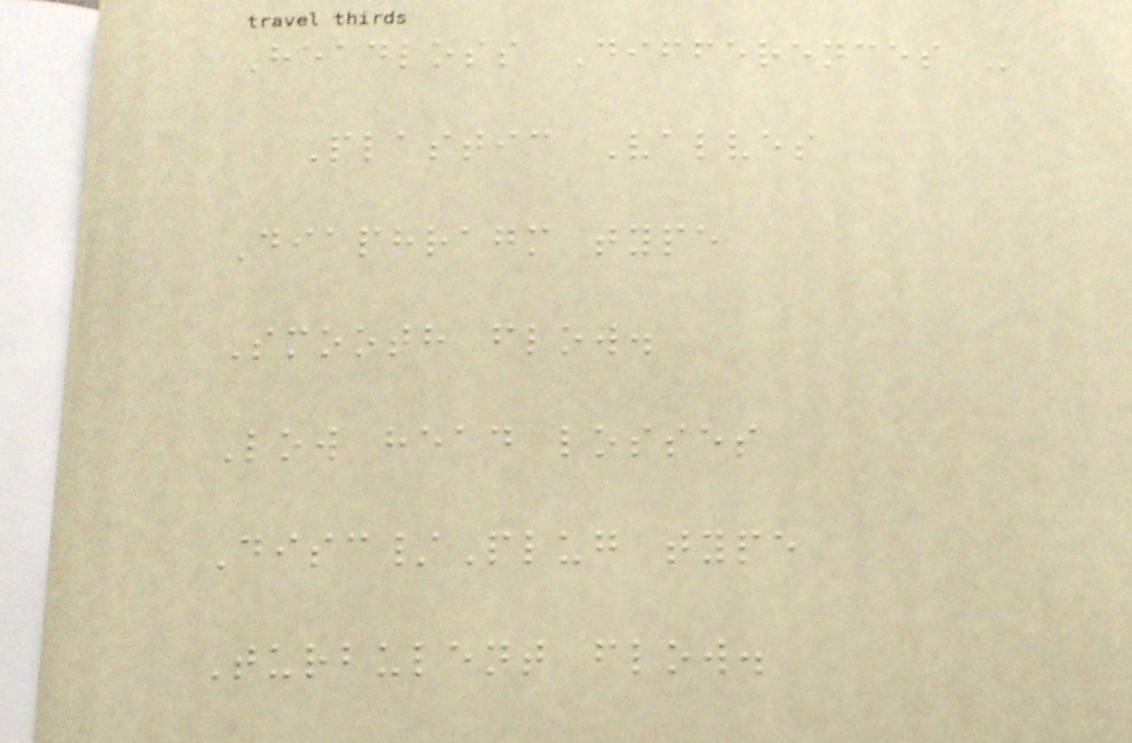Headloss Differences -
Plastic Valves
Diaphragm type
Smooth flow.
Low head losses
Disc/Plug type
Turbulent flow.
